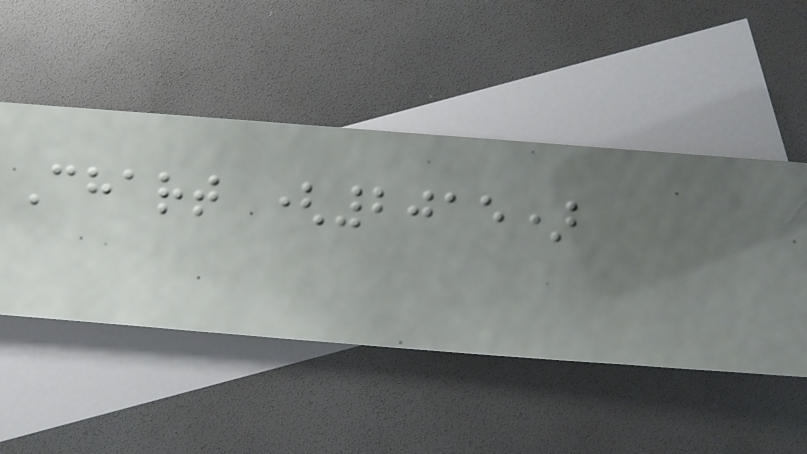Chart (2015)
